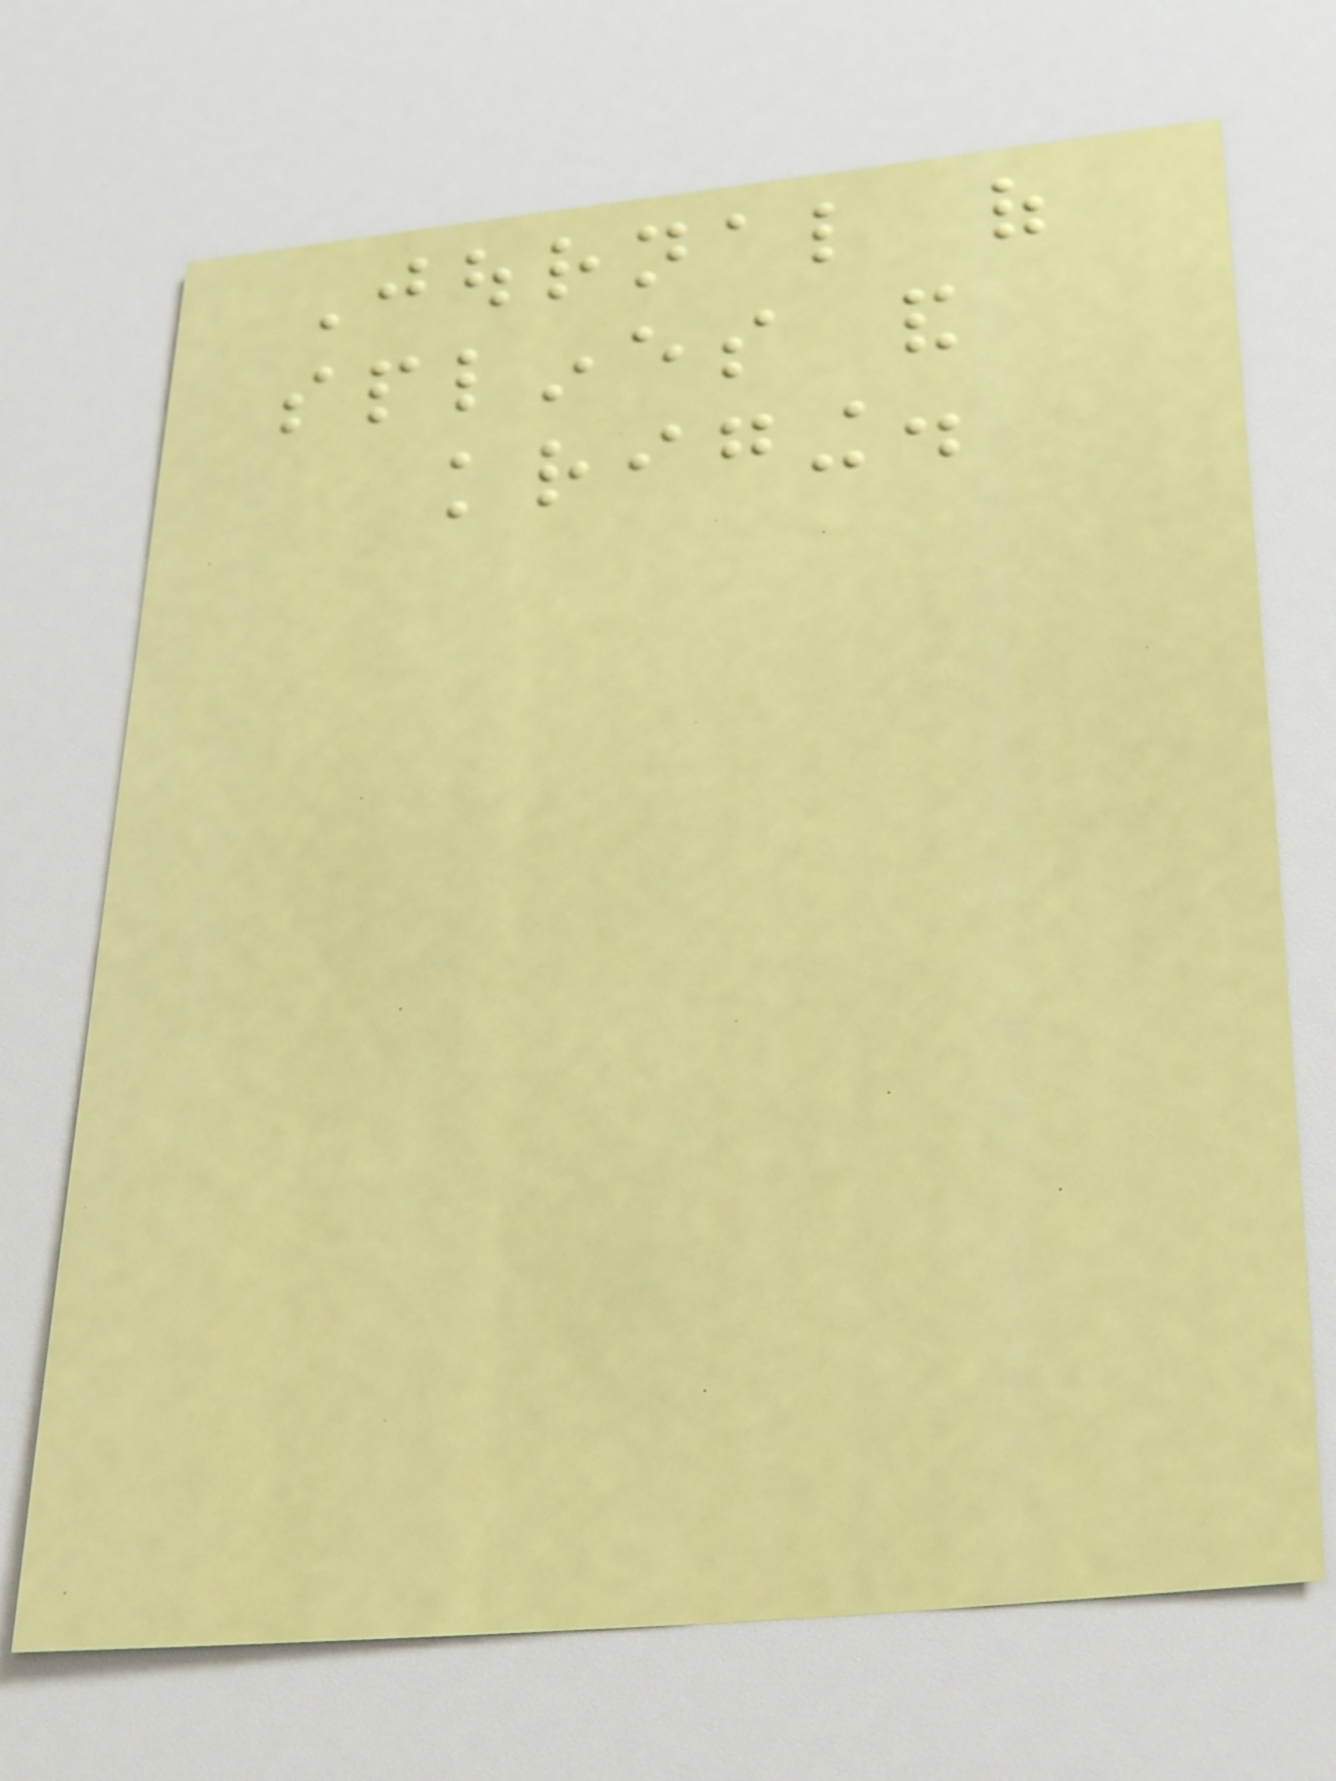Journal of
splines and
kriging.
